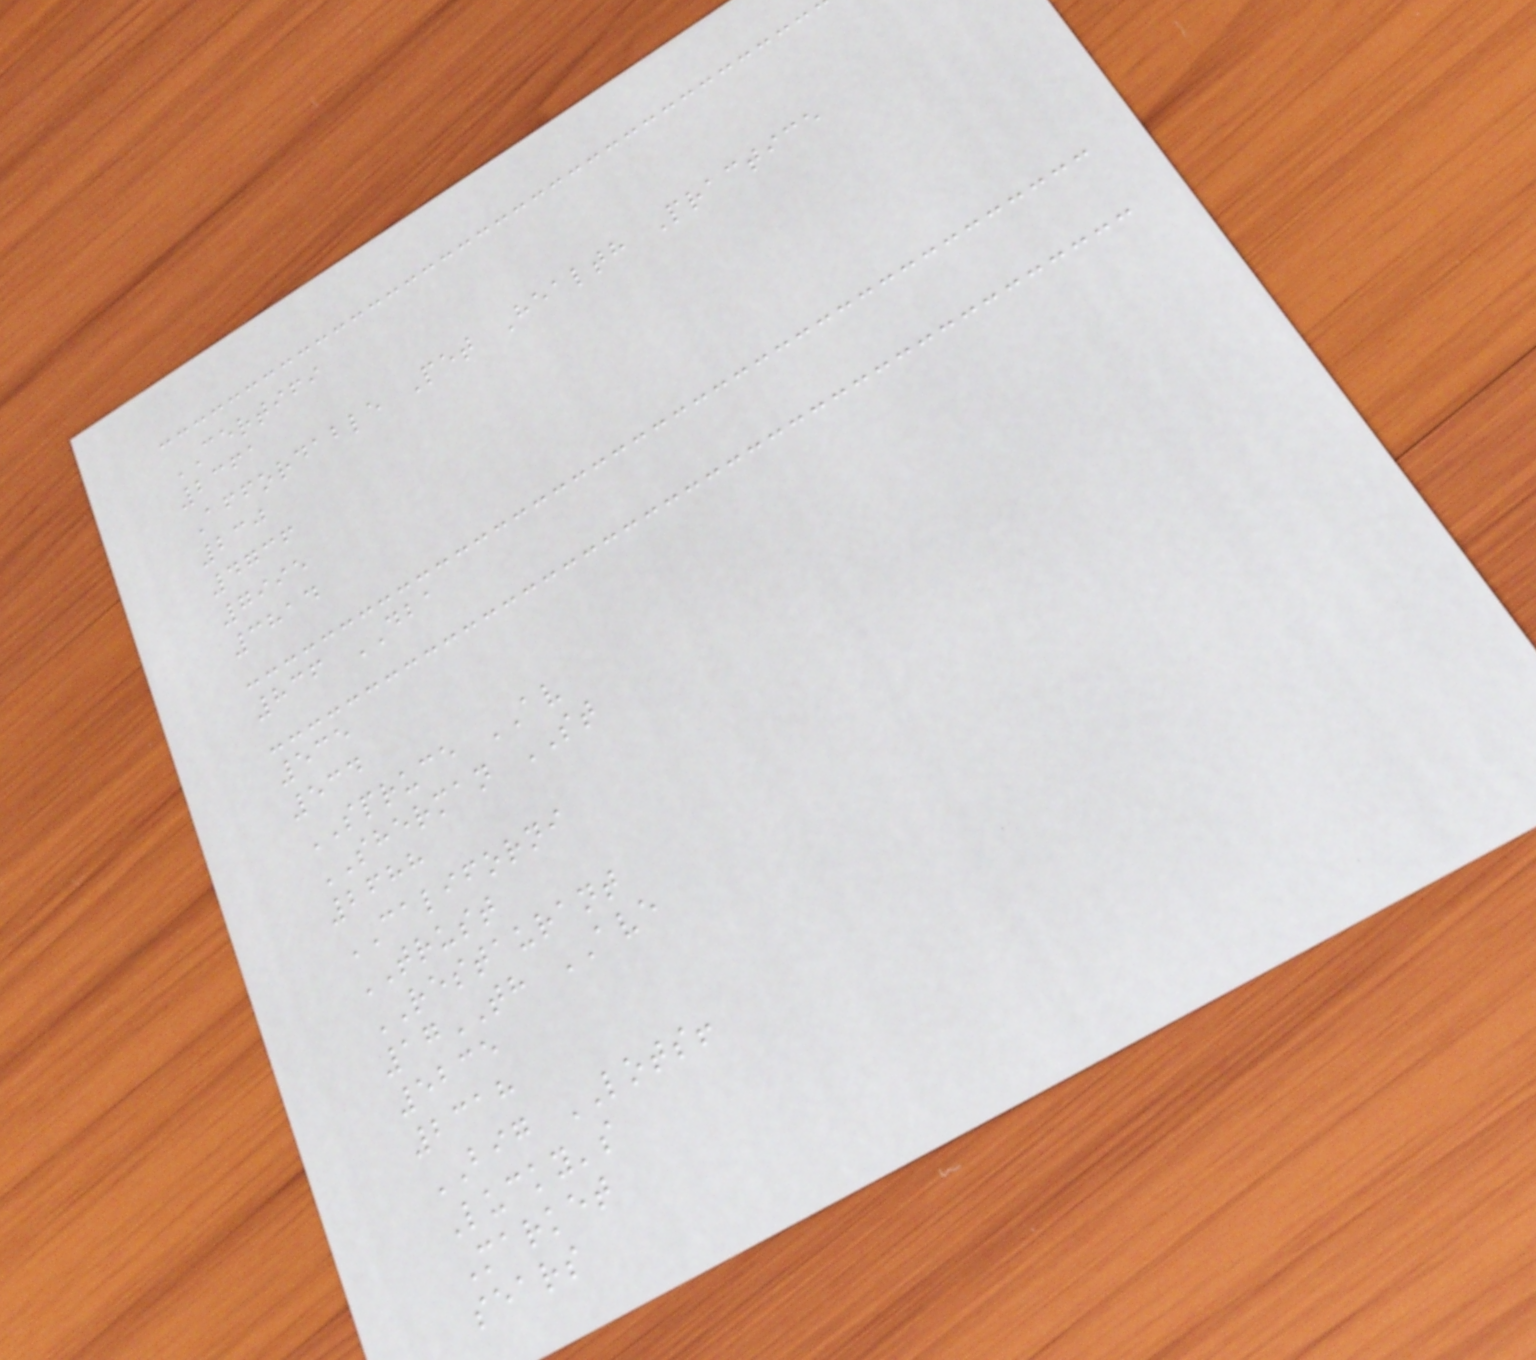CERTIFI
2361
Affordable Pet Health Practice
230
4736
7995
3814
836 DBA
535
534
SPRUCE AV
SHERMAN ST
2688
CALIFORNI
TRUST
RESTAURANT
17TH AVE
5235
2318
BIG LOTS!
Lucky's
Market
sears
